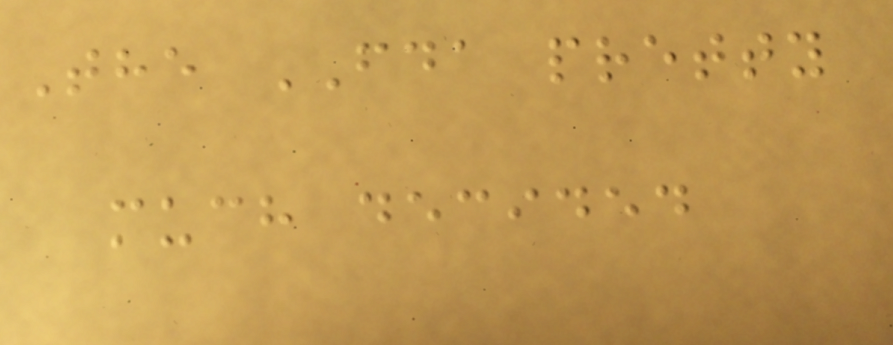The FDA pretty
much decided
